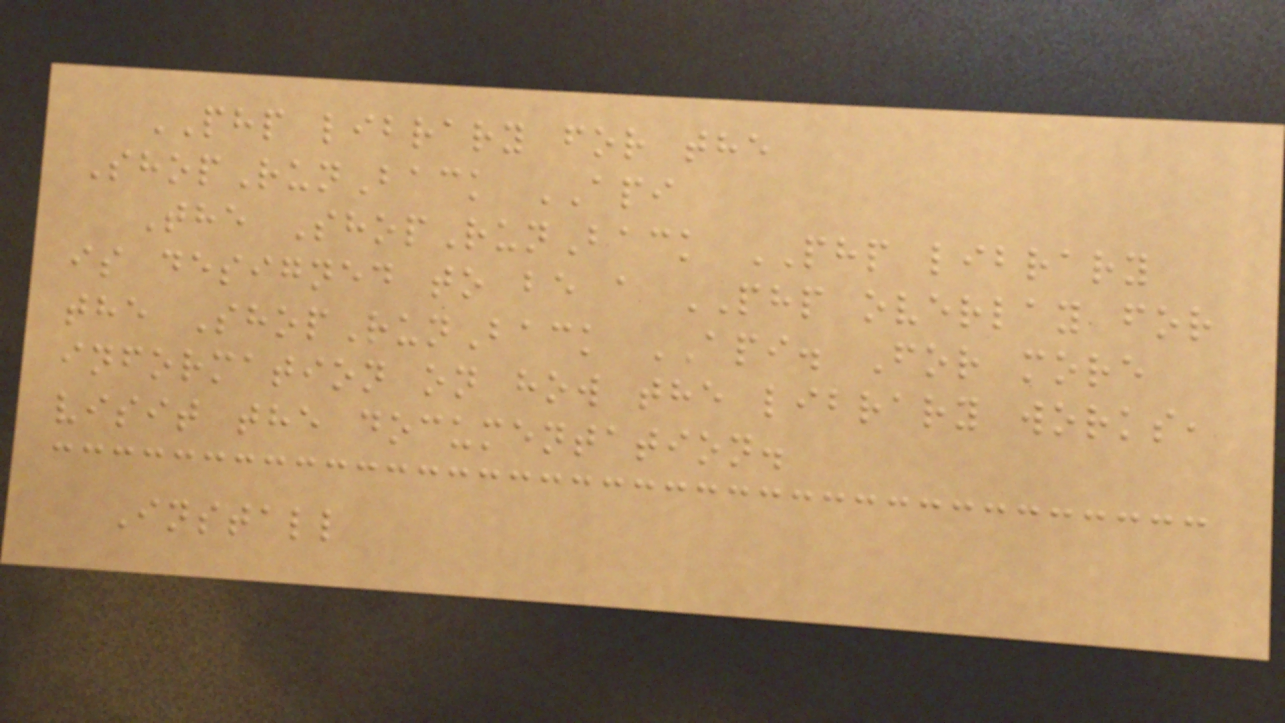PHP library for the
ShopRunBack API
The ShopRunBack PHP library
is designed to be a PHP overlay for
the ShopRunBack API. For more
information on how the library works,
visit the documentation.
Install
